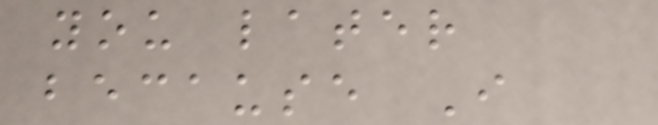you later
because I
